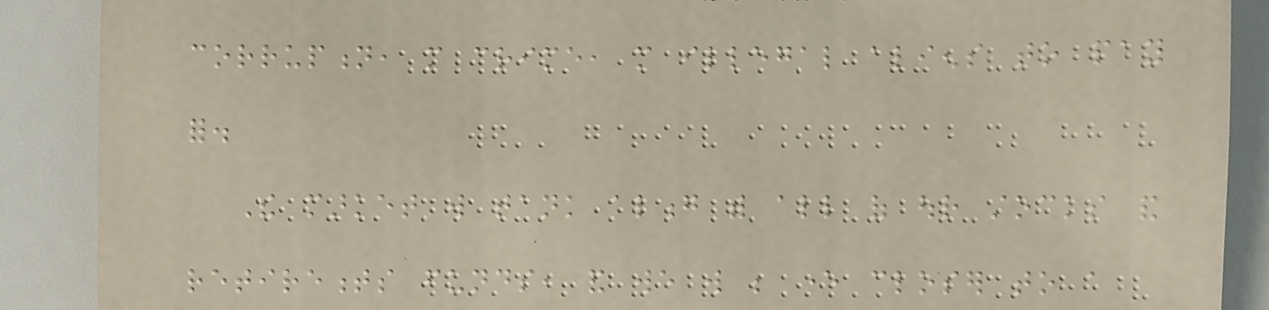corruption, more crime, more illegal aliens to pay
for.
The market will tank along with all of our stocks and
retirements funds, and we will be ever closer to a
